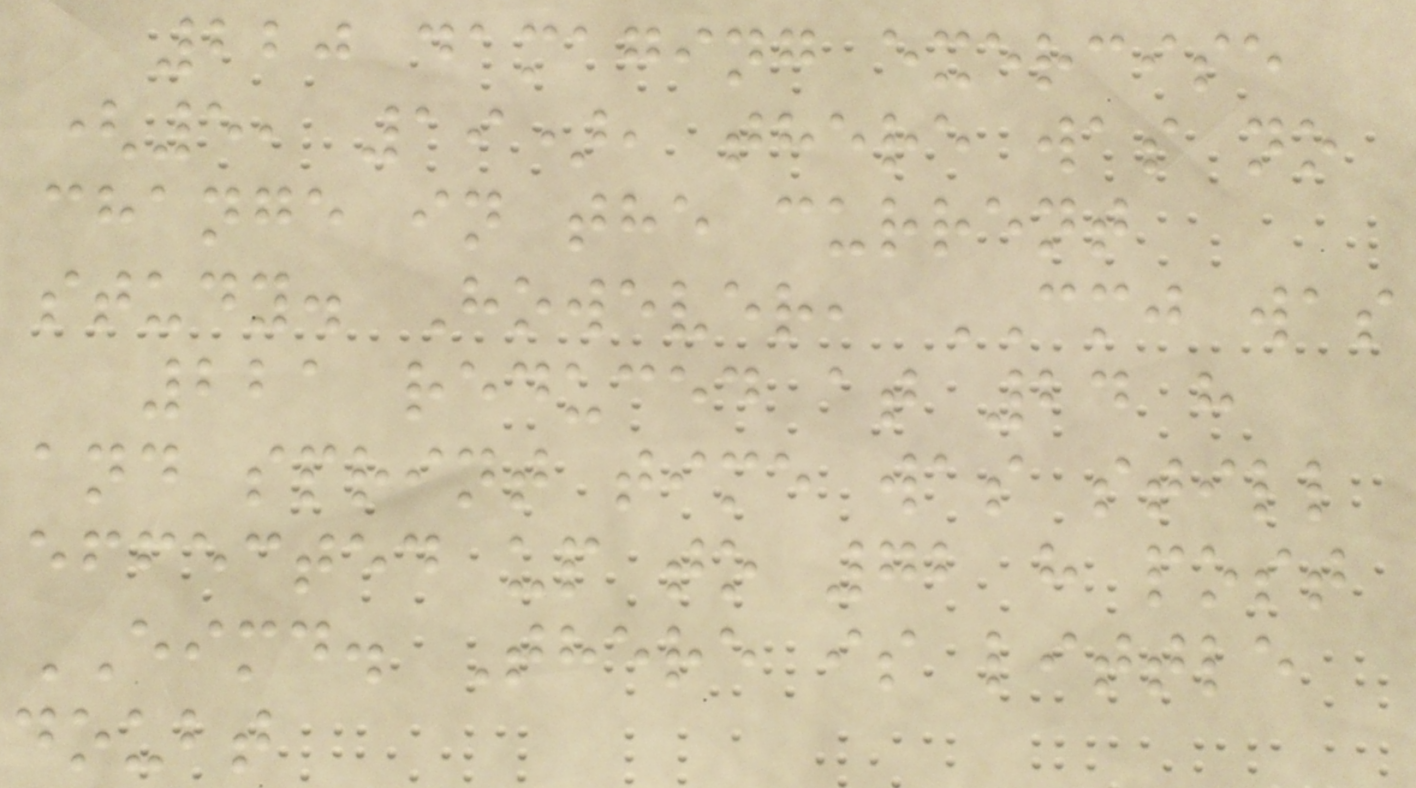220 damaging exercise
(5, 19), there was no
change in the current
study. However, CMJ was
221 reduced at 24 h
and sprint time was still
effected up to 72 h post
EIMD. There is little
doubt
